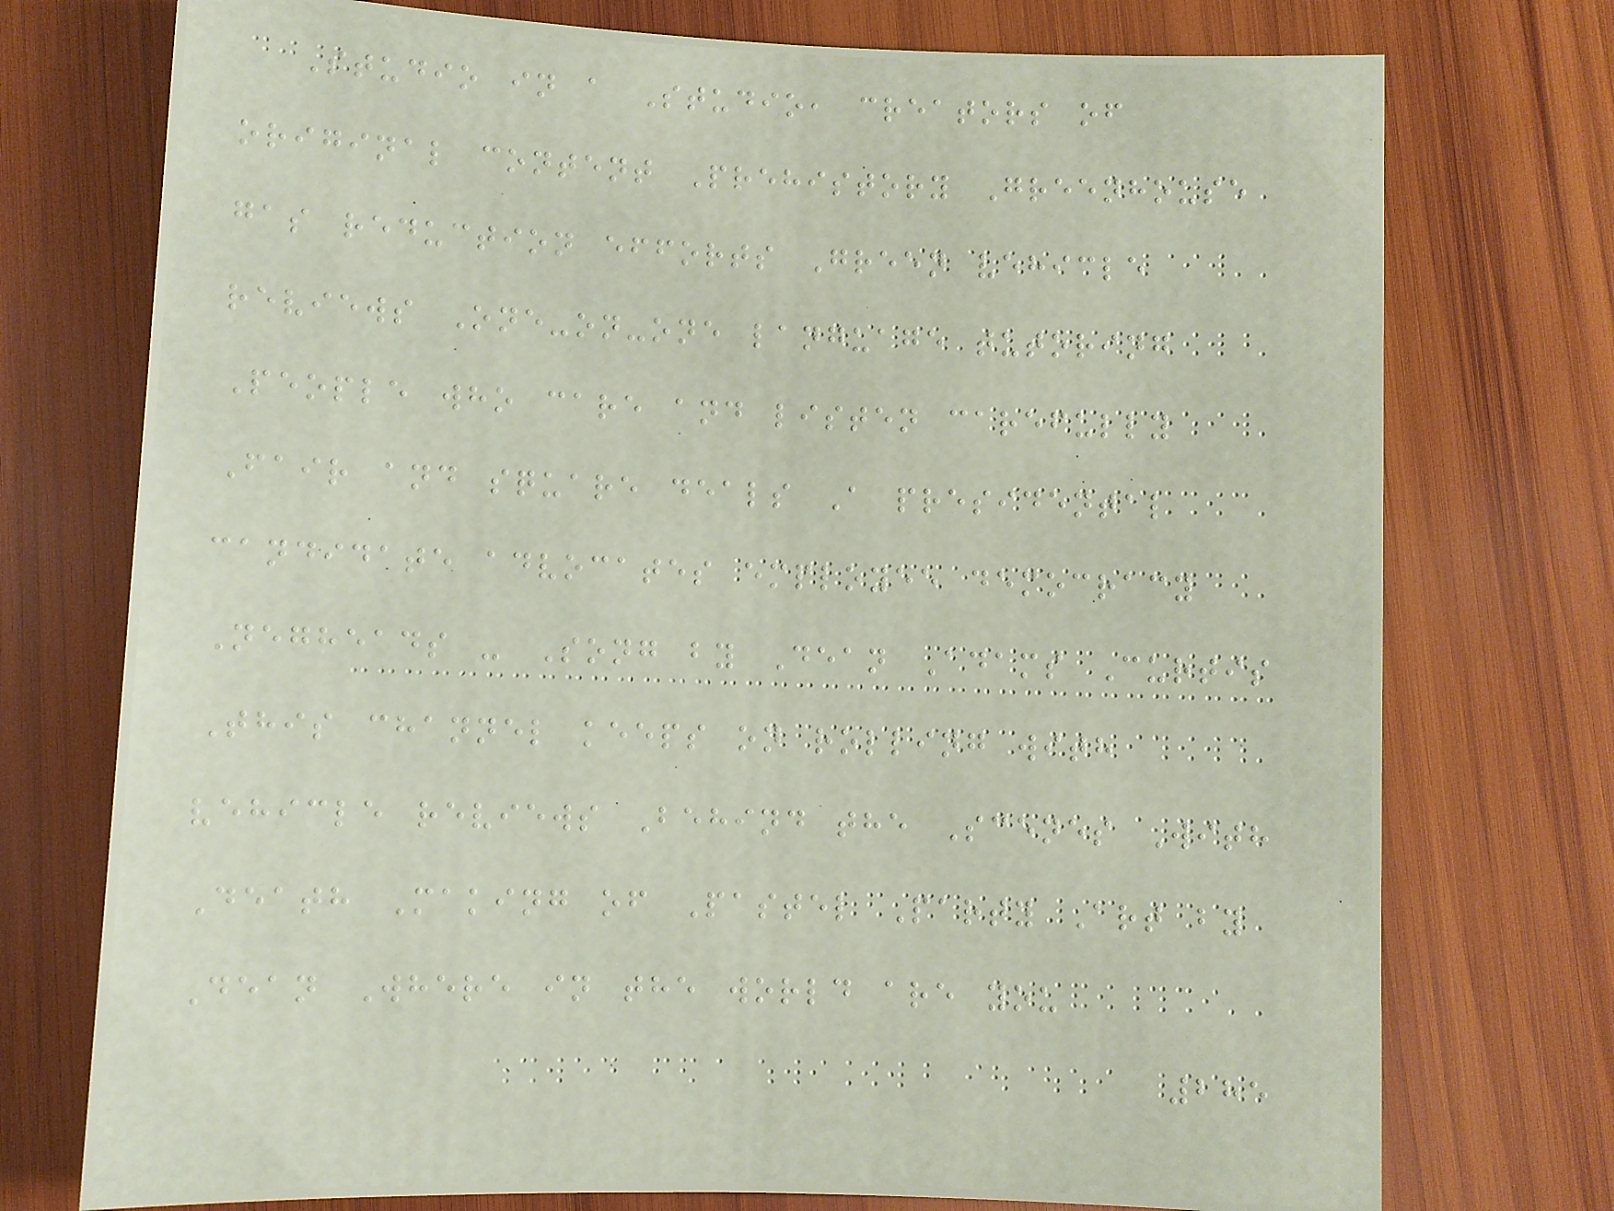Studio in a Studio, creators of
original content Prehistory Greenhouse
gas reduction efforts Green vehicle
reviews One-on-one language tutoring
People who care and listen carefully
Fair and square deals A presidental
candidate advocates employee democracy
Negheads - Song by Dean Adams Curtis
This channel keeps on rolling with
vehicle reviews Behind the Scenes With
Death Making of Pastel Party Art by
Dean Where in the world are you
285
